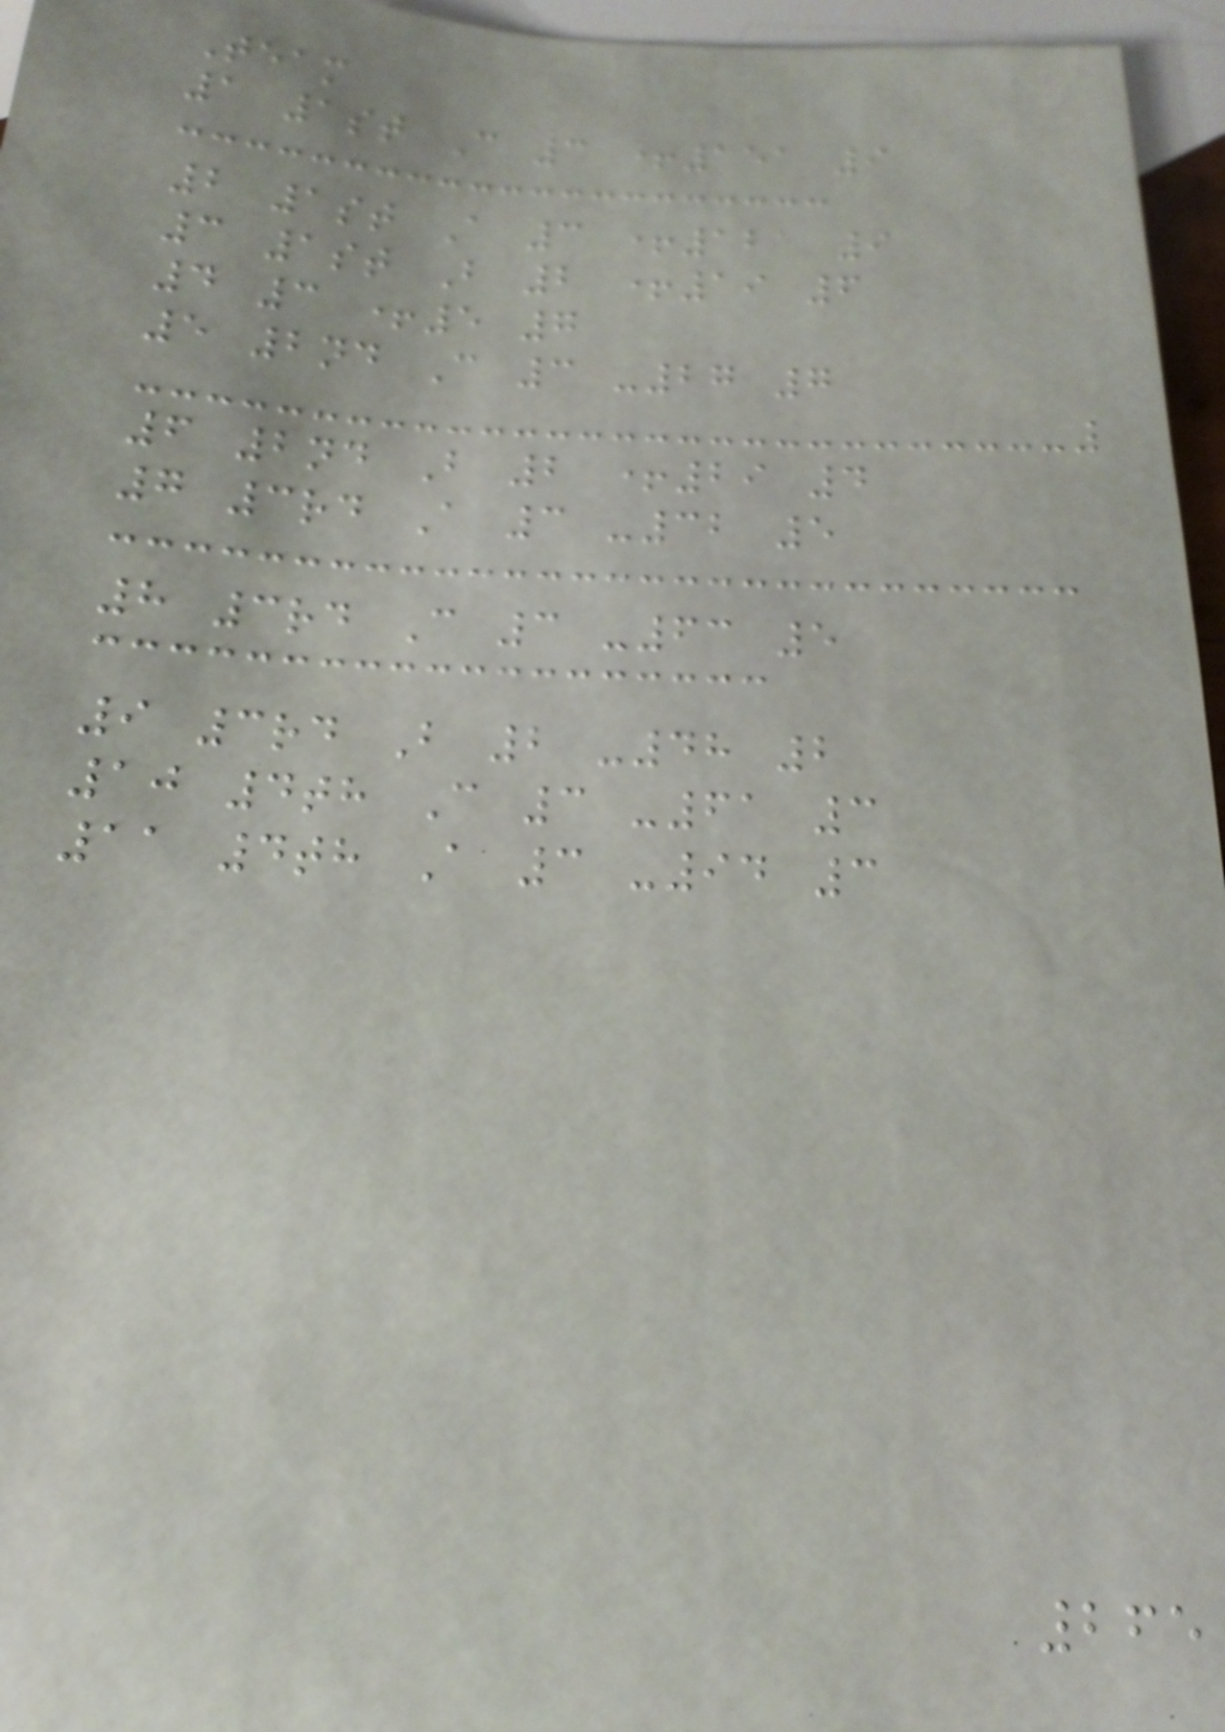Team
1 1st C 3 +151 9
2 1st A 3 +121 9
3 1st B 2 +19 6
4 3 +5 7
5 2nd C 3 -27 7
6 2nd B 2 +29 4
7 3rd A 3 -32 5
8 3rd C 3 -63 5
9 3rd B 2 -48 2
10 4th C 3 -61 3
11 4th A 3 -94 3
265
